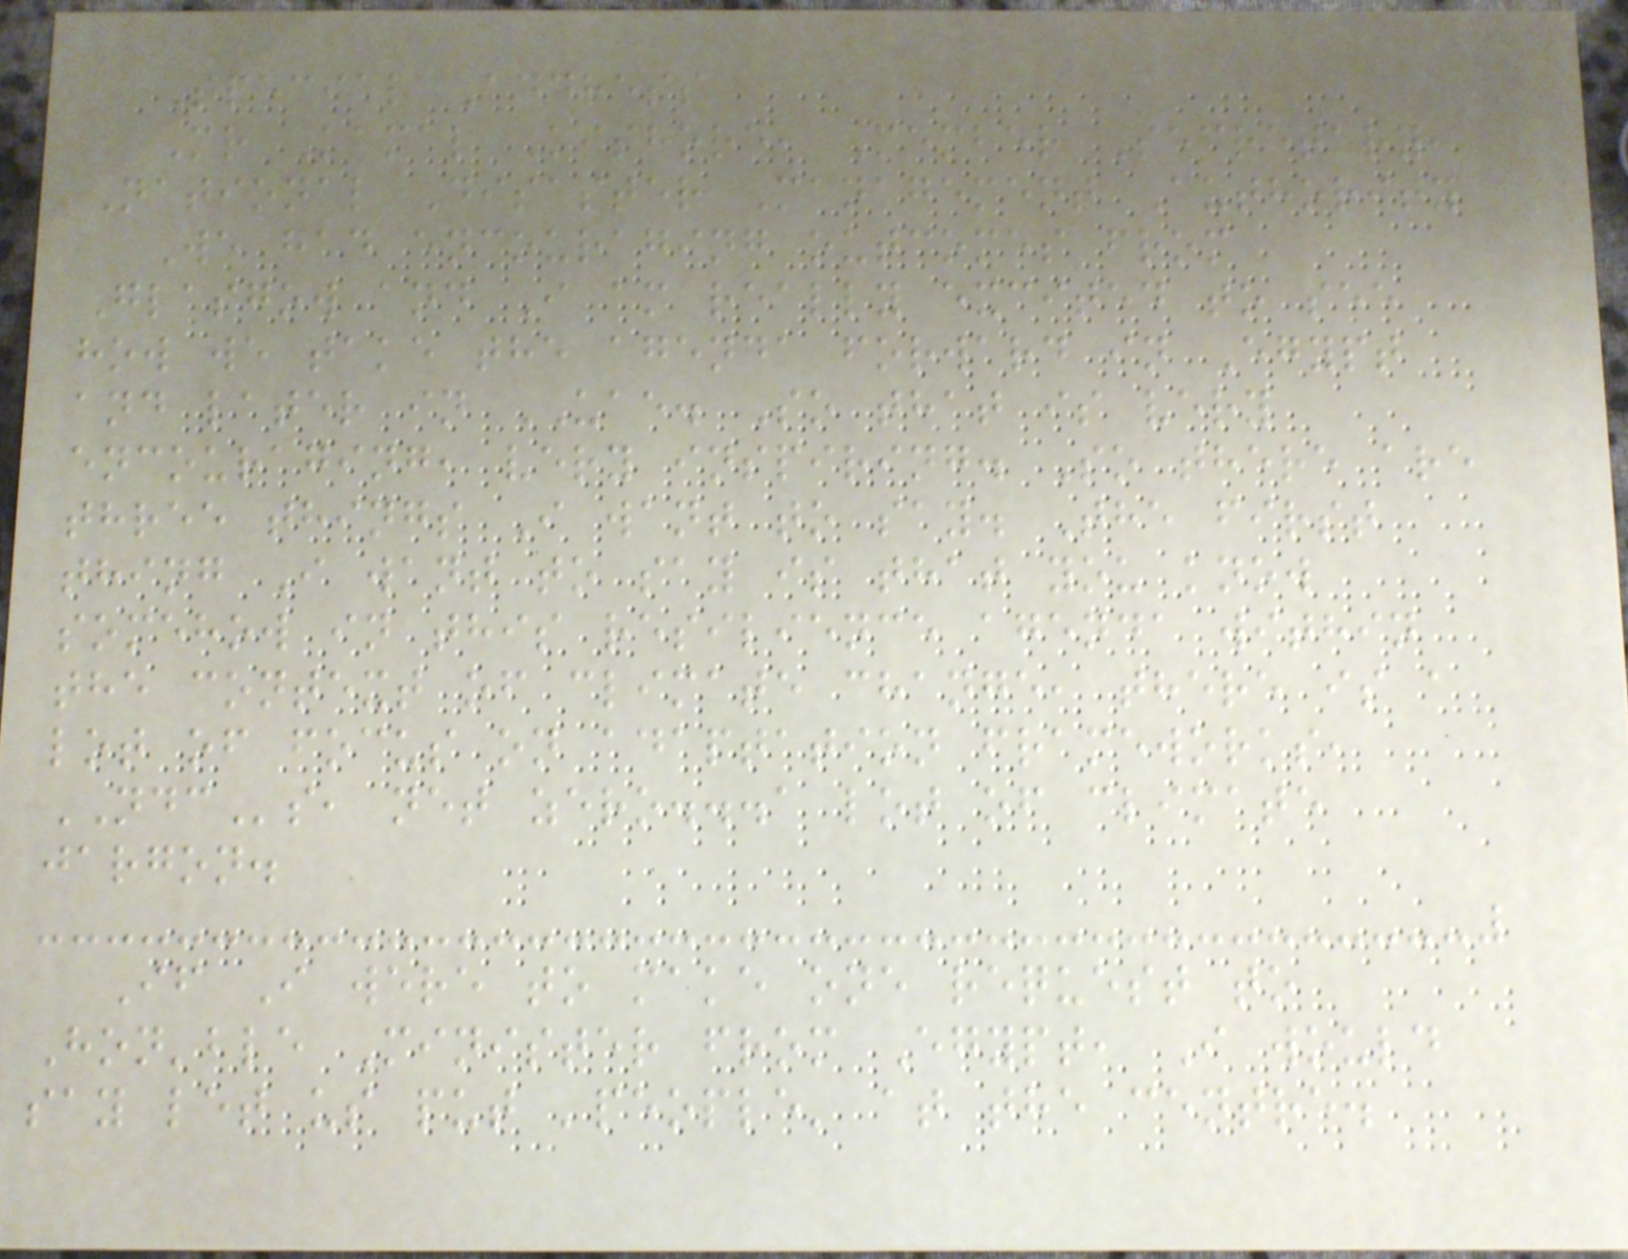Special Address
Mr Kamal Kishore, Member Secretary,
National Disaster Management Authority
We had encouraging outcomes from
Glasgow and I am really excited to see
how we take the agenda forward in Egypt
and later in UAE. So that is very
encouraging, very inspiring. So there are
three things I want to say. The first
thing I want to say is that you know
somehow in this resilience agenda within
the context of climate change, there is a
lot of focus on adaptation frameworks,
NDCs, net zero...a lot of climate
jargon.
If I were to make one request to
Hon'ble Minister from Egypt, I would
say let us put 'people' at the centre.
